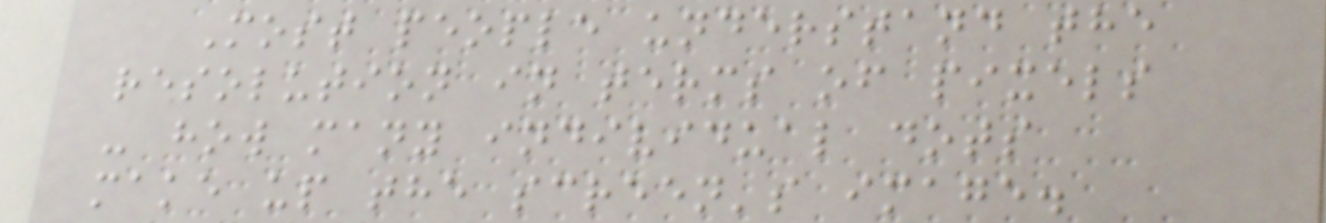Most people understand the
resolution in terms of pixels
- how many individual dots
make up the screen's image.
